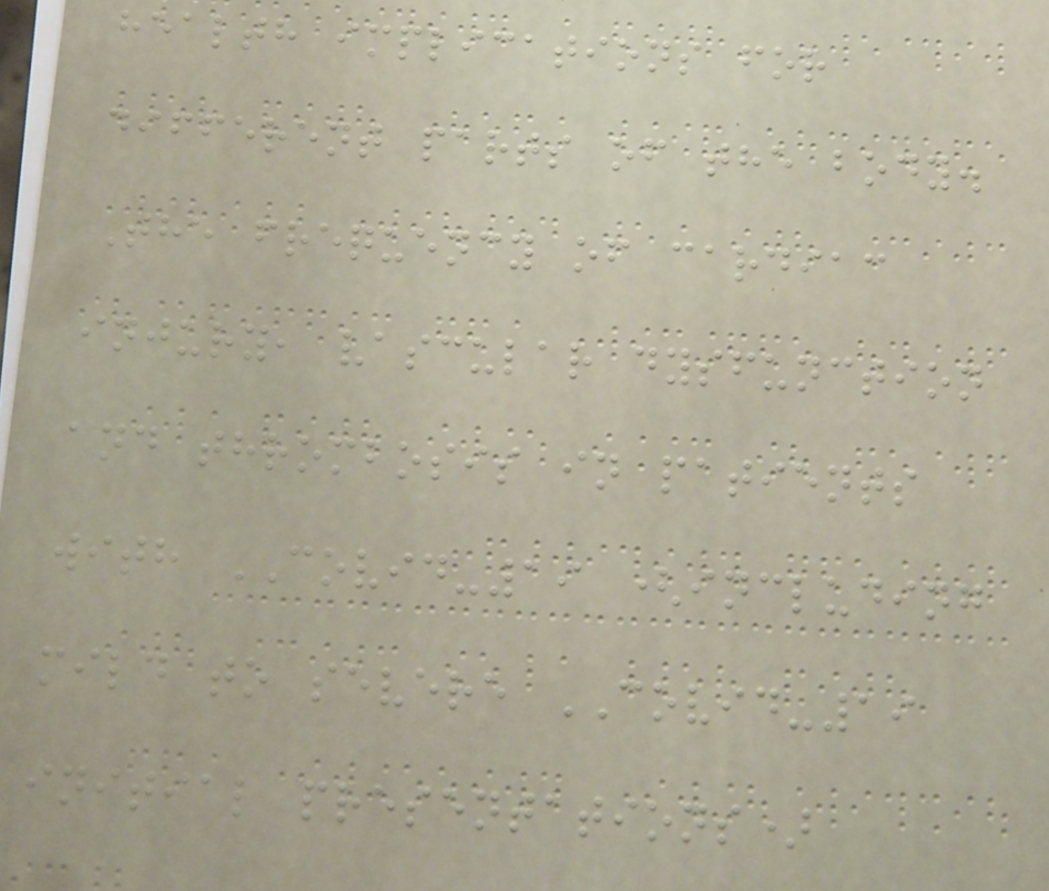health implications for
different parts of the body.
The frequency of cardiac
injury, vascular dysfunction
and thrombosis in patients
with COVID-19 (including
mild to severe COVID-19
initial presentations)
